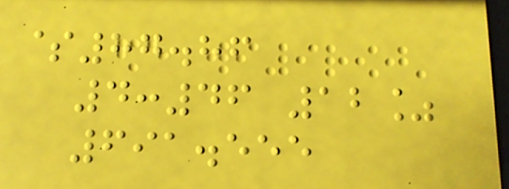$87.86
4:46 12%
691.555
